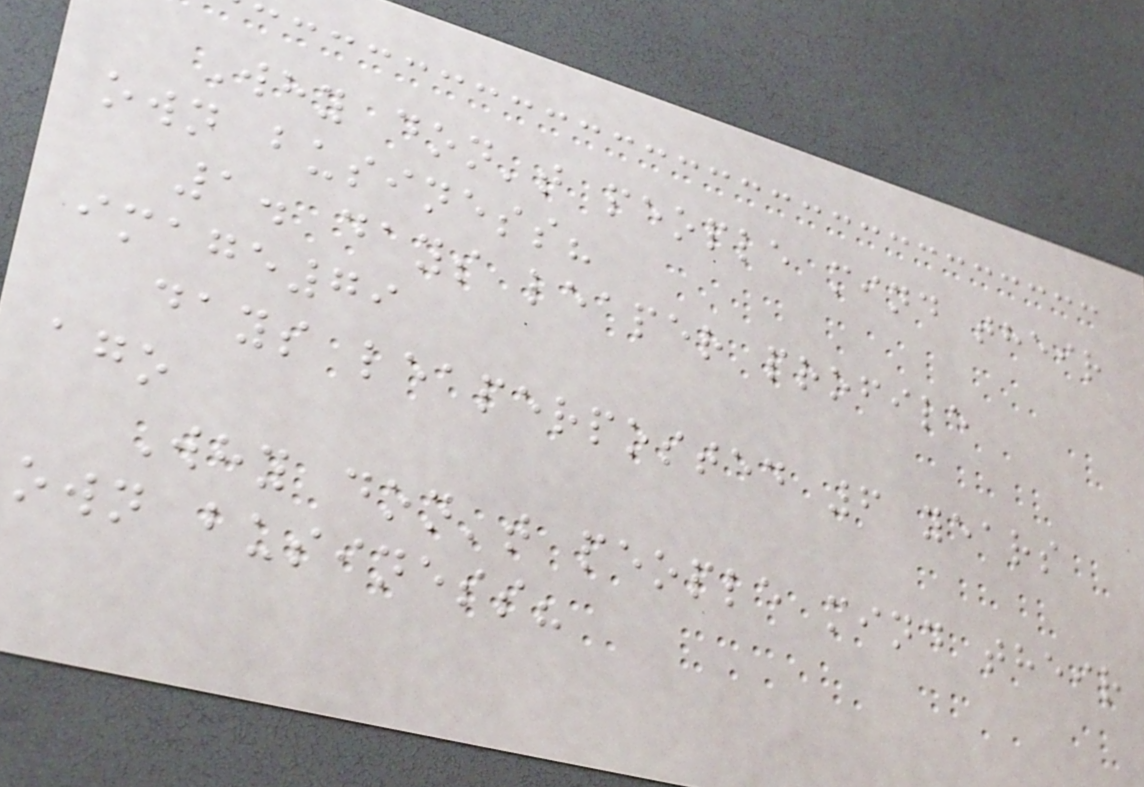Why don't people mind their
own business?
1. days leaper profile
image79
days leaperposted 6 years
ago
Why don't people mind their
own business?
